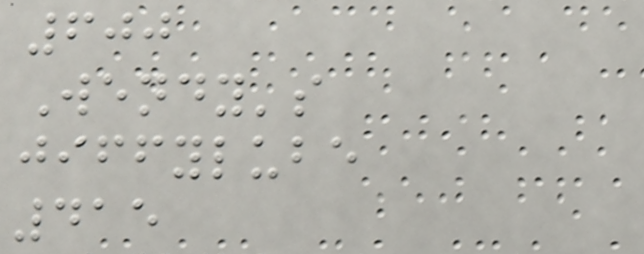600
Wendy's
jiffylube
415
